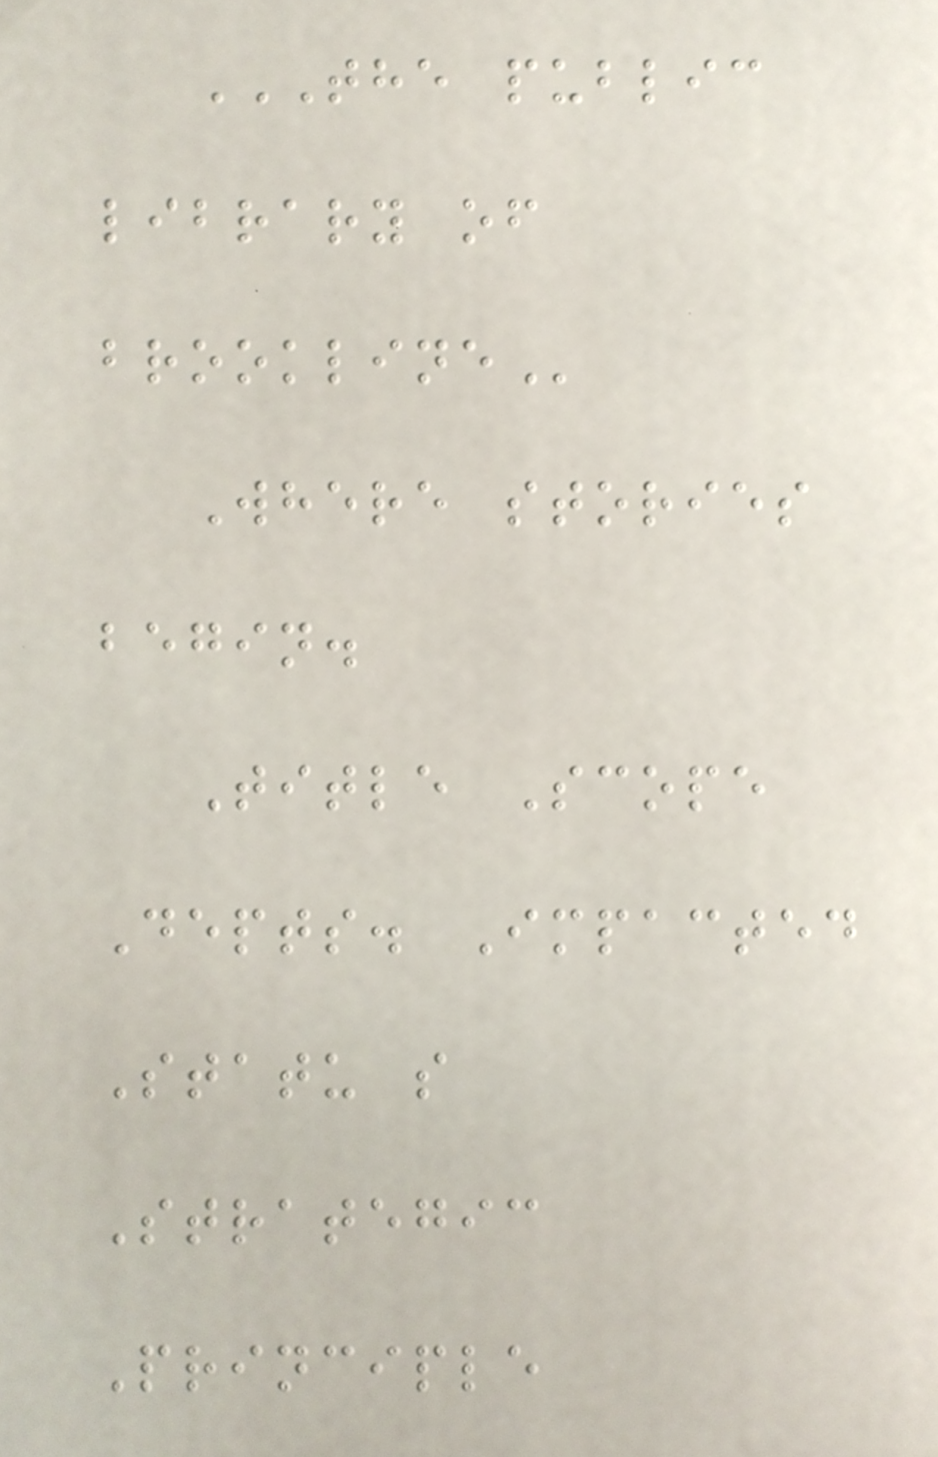THE PUBLIC
LIBRARY OF
BROOKLINE
Where stories
begin.
Title Scope
Depts. Impacted
Statu s
Strategic
Principle
